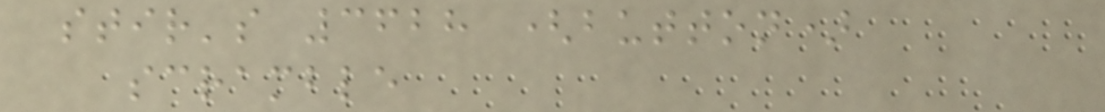stir's 3628 (button)
scramble
